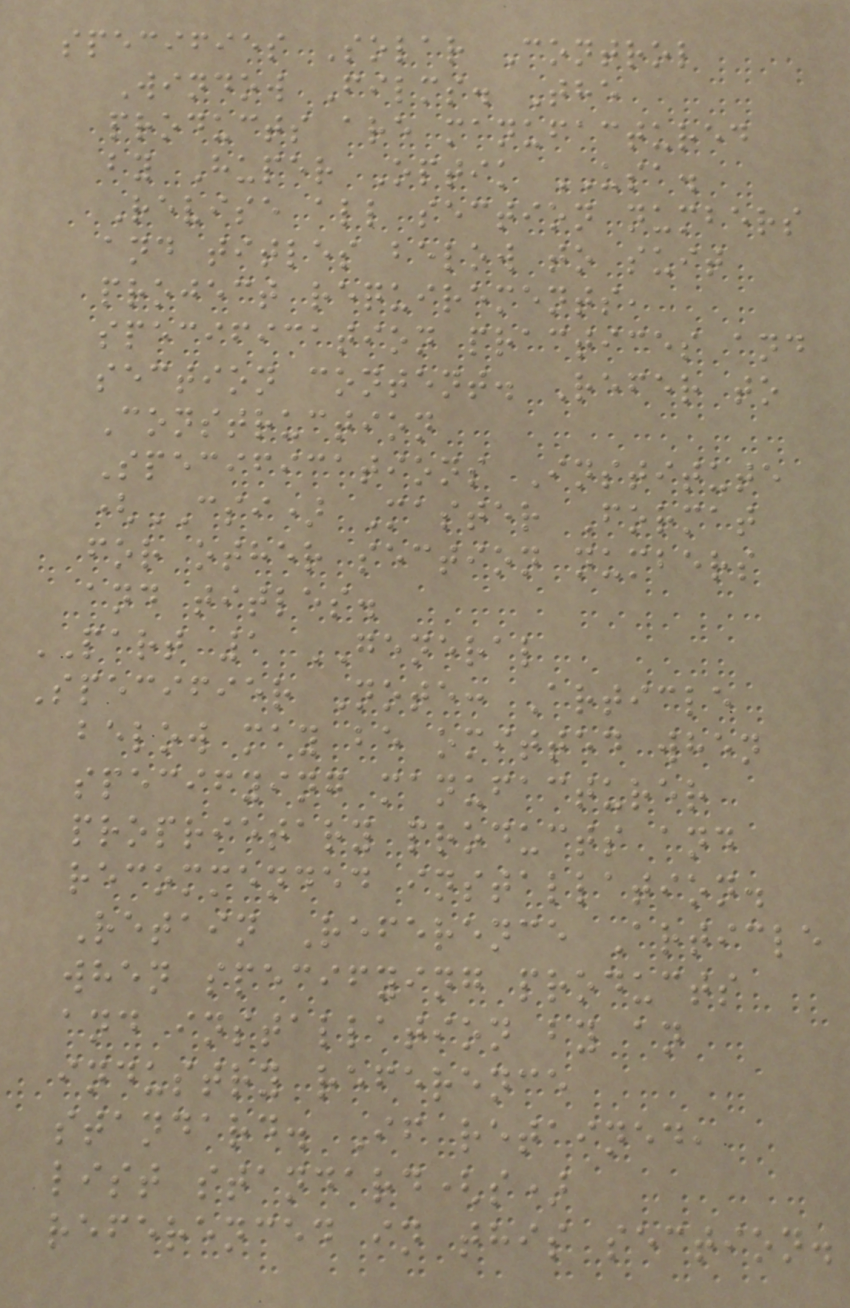specifies Solar Control
Window Films. The
products are manufactured
by Huper Optik USA.
Revise all section numbers
and titles below to suit
project requirements,
specification practices and
section content. Refer to
Construction
Specifications Institute
(CSI) Master Format
for other section numbers
and titles.
PART 1 GENERAL
Specifier Note: Article
below may be omitted when
specifying manufacturer
proprietary products and
recommended installation.
Retain Reference Article
when specifying products
and installation by an
industry reference
standard. If retained,
list standard(s)
referenced in this section.
